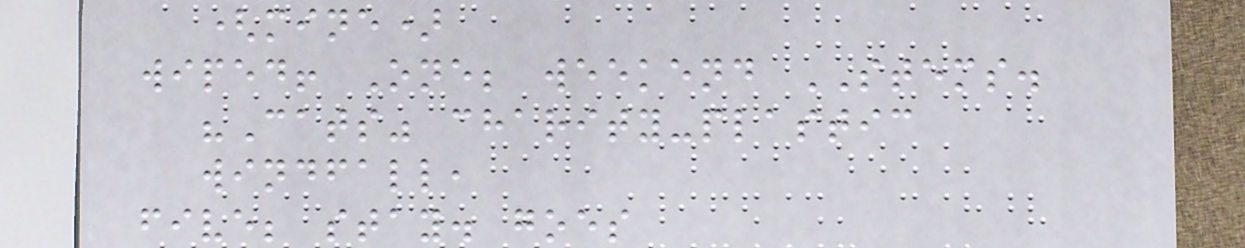(mine)
wiped! One; weekend STEMS.
"Cats" charity-plastic
windfall,
five; stay. goes
